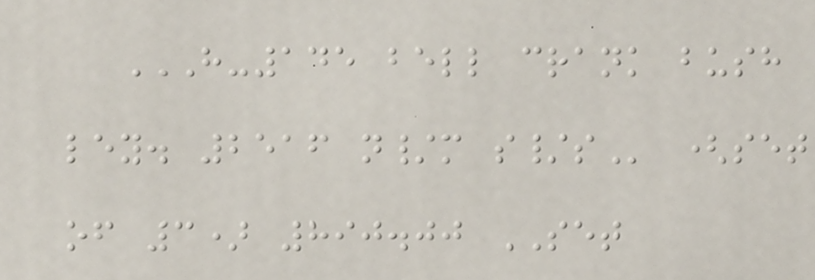H-145 BELL CRANK BUSH
LEY. 2516 N/M S/S (set
of 3) 890.00 SET
